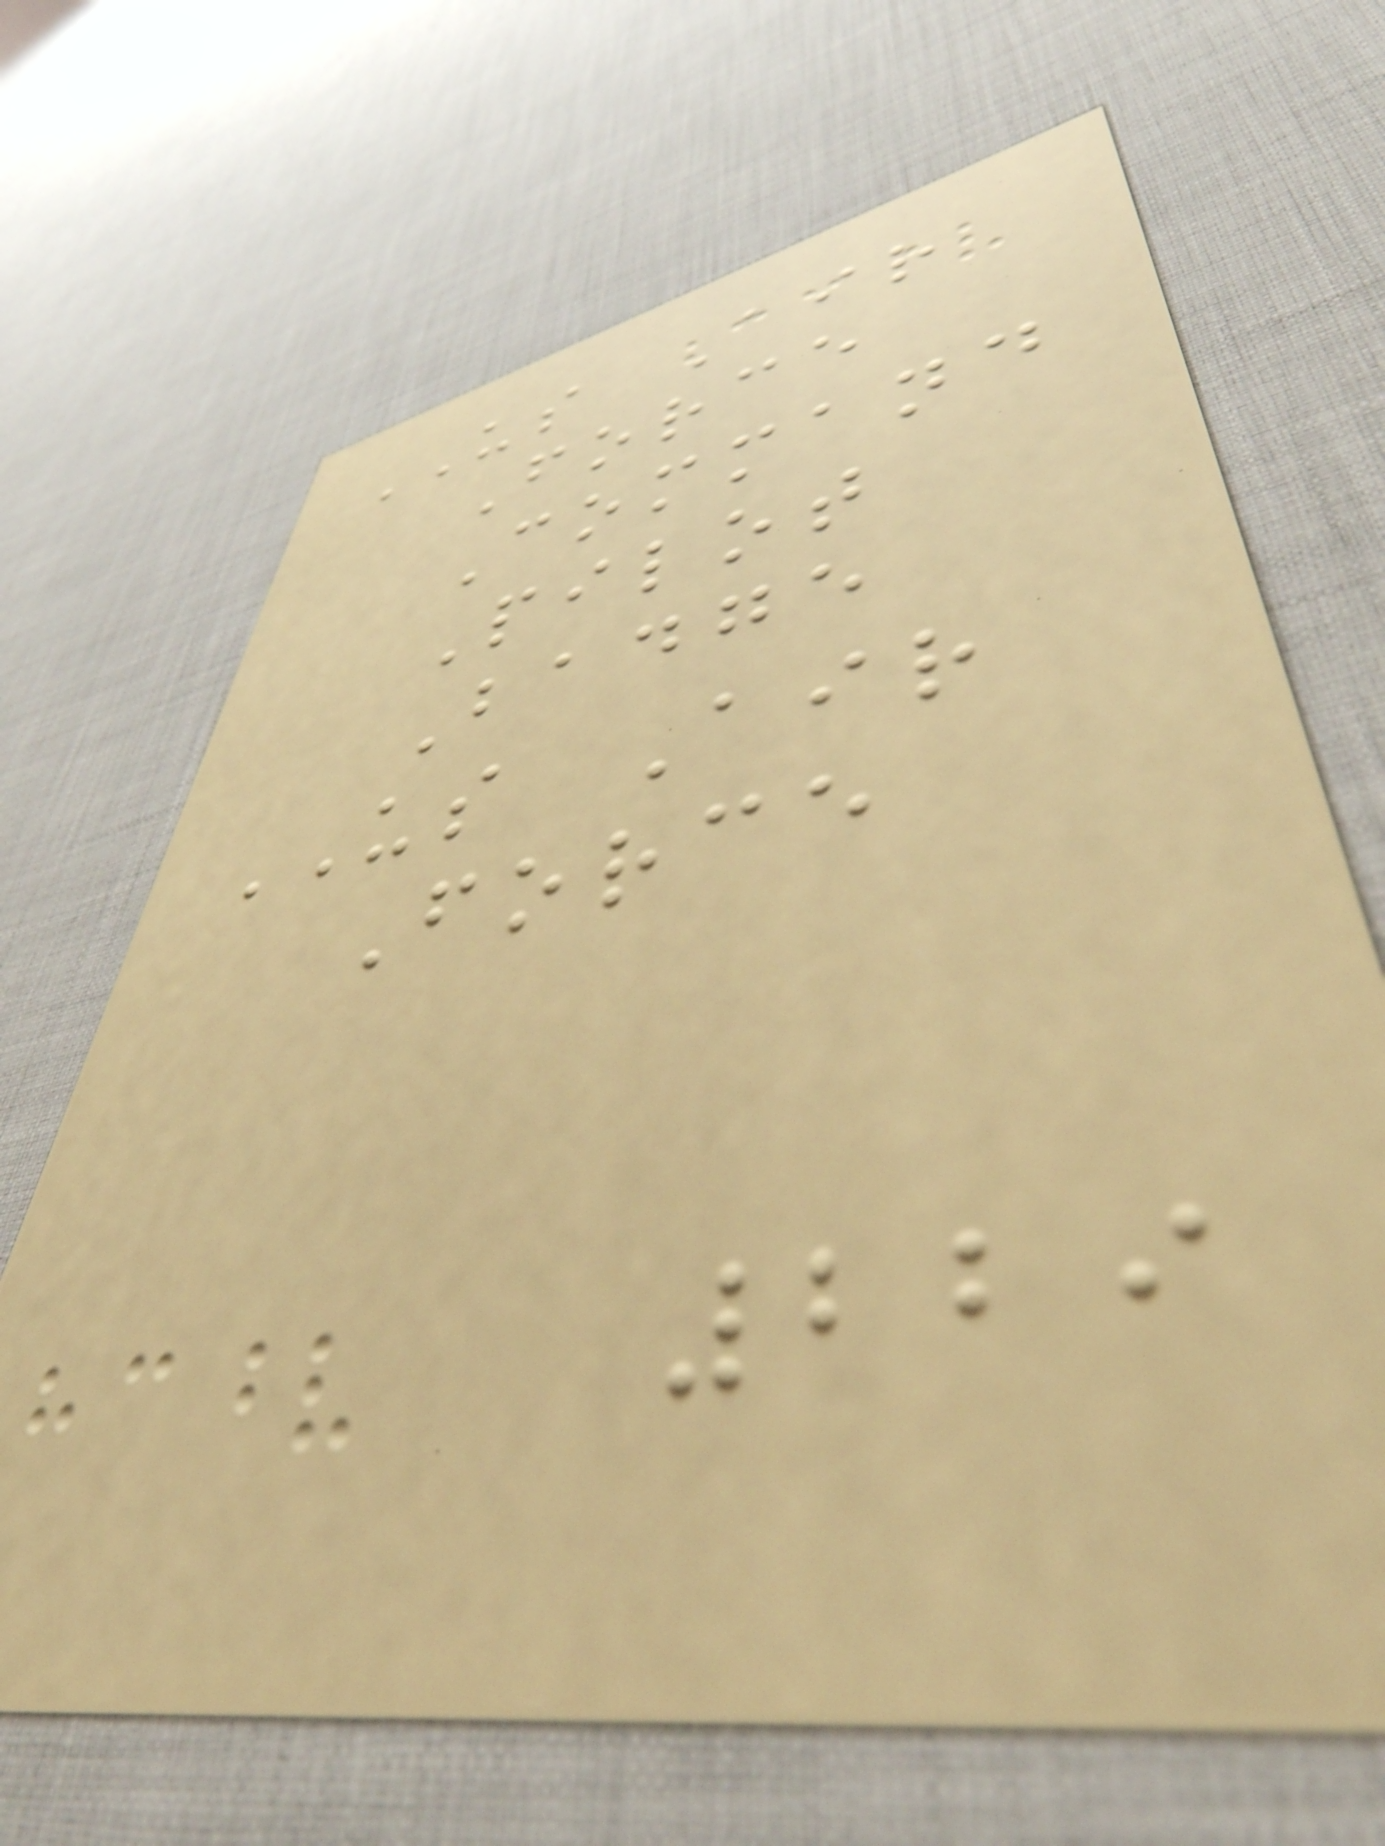US Air
Force
Command
Pilot
Badge
US Air
Force
229
